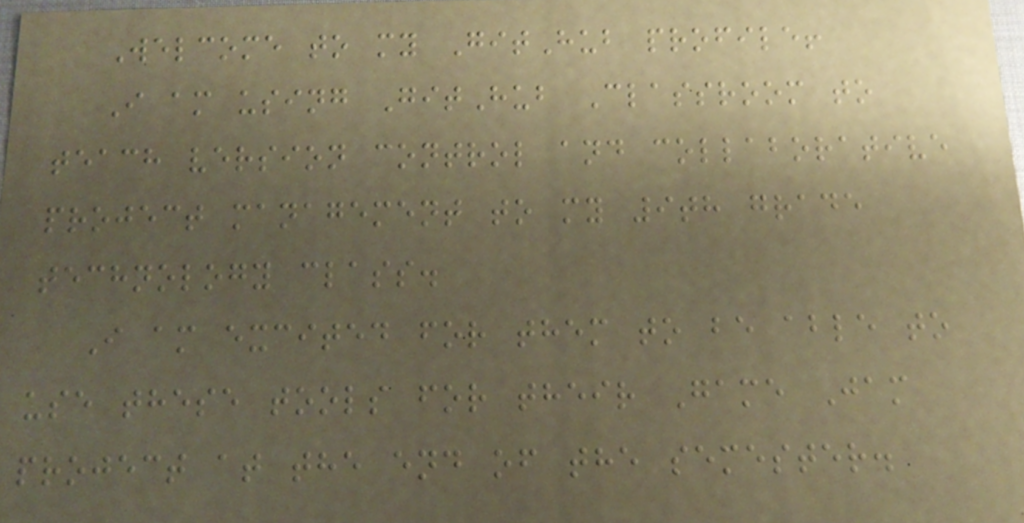Welcome to my GitHub profile!
I am using GitHub Classroom to
teach version control and collaborative
project management to my 9th grade
technology class.
I am excited for them to be able to
use these tools for their Game Jam
project at the end of the semester.
